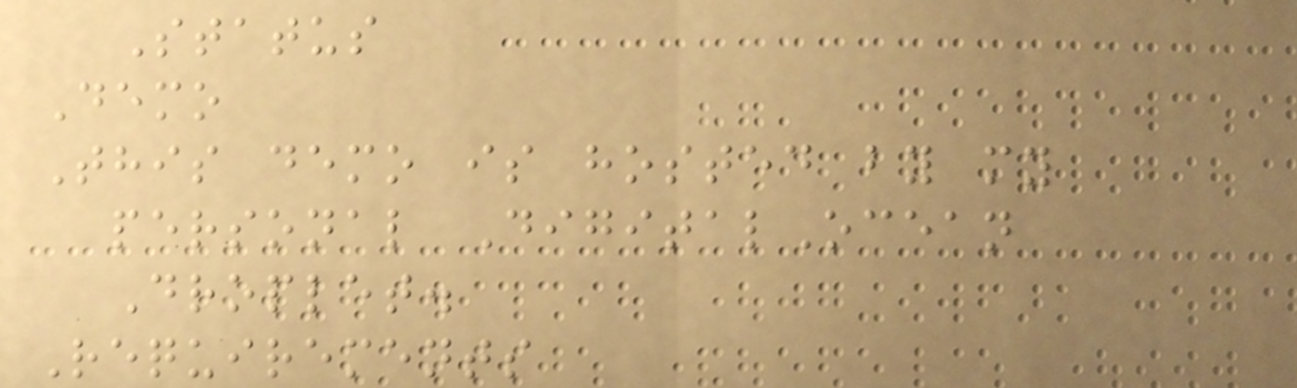Status
Demo
This demo is hosted by my
personal DigitalOcean
Droplet.
Requirements
